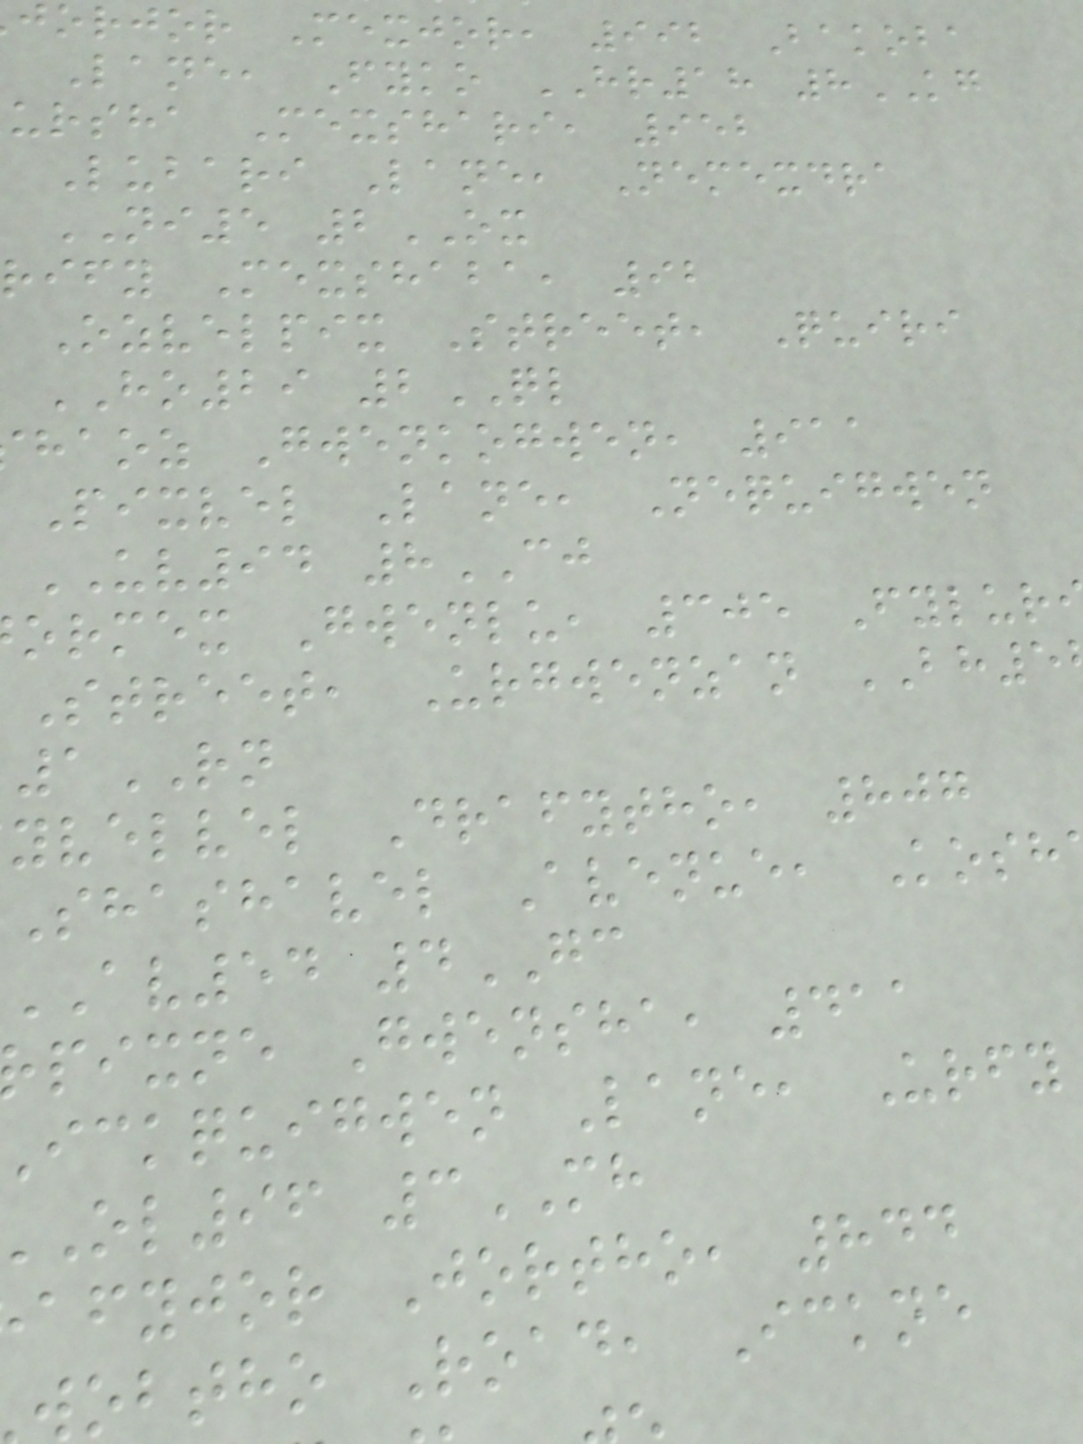jorjor Mexjor, 992 Bakoba
Lane, Fyko HR18 8KG
ursha Mexshari, 952
Lubari Lane, Nemexdra
NI5 2OX
rify Mexshaba, 92
Ozvelpix Street, Quiri
HO29 2QL
haoz Gwenkogwen, 911
Pixvel Lane, Nequigwen
UV94 8CJ
ormex Gwenlu, 305 Fylur
Street, Urgwenzan BH5
1RN
yvelvel Drafytho, 807
Shashavel Avenue, Kosh
AV54 4GC
pixne Gwensha, 411
ickquigwen Lane, Urfy
ol96 3MH
afyjor Jortho, 844
obtho Road, Ickne
